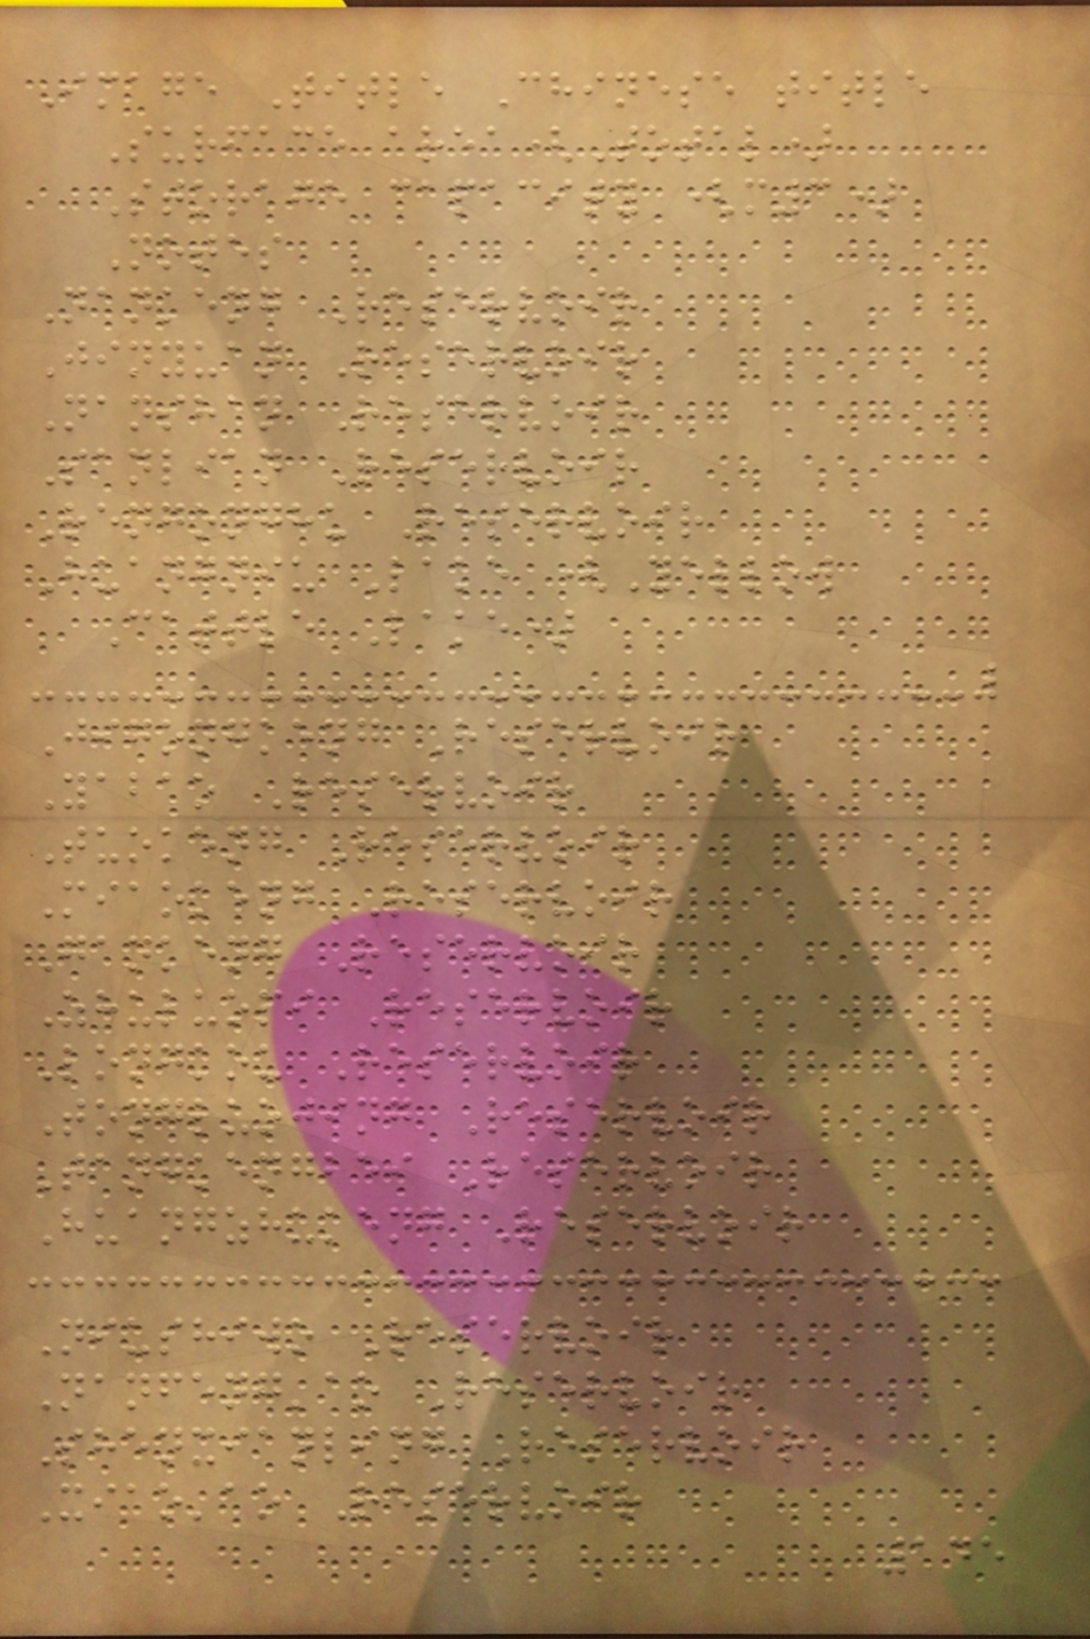Image Title Chinese title
Surface area(Total)
Storage capacity (m3)
Notes
Nankeng Reservoir
Jinyuan Reservoir
Nanshan Reservoir
Sanlian Reservoir
Rengonghu Reservoir
Huangniu Lake (Yellow
Cattle Lake)
Jigongkeng Reservoir
Yabao Reservoir
Tuokeng Reservoir
Miaokeng Reservoir
Gankeng Reservoir
Zhuluopi Reservoir
Longkou Reservoir
Tongluojing Reservoir
Tangkengbei Reservoir
Huangzhukeng Reservoir
Niushiwo Reservoir
Nanfeng'ao Reservoir
Shenxianling Reservoir
Xiao'ao Reservoir
145
